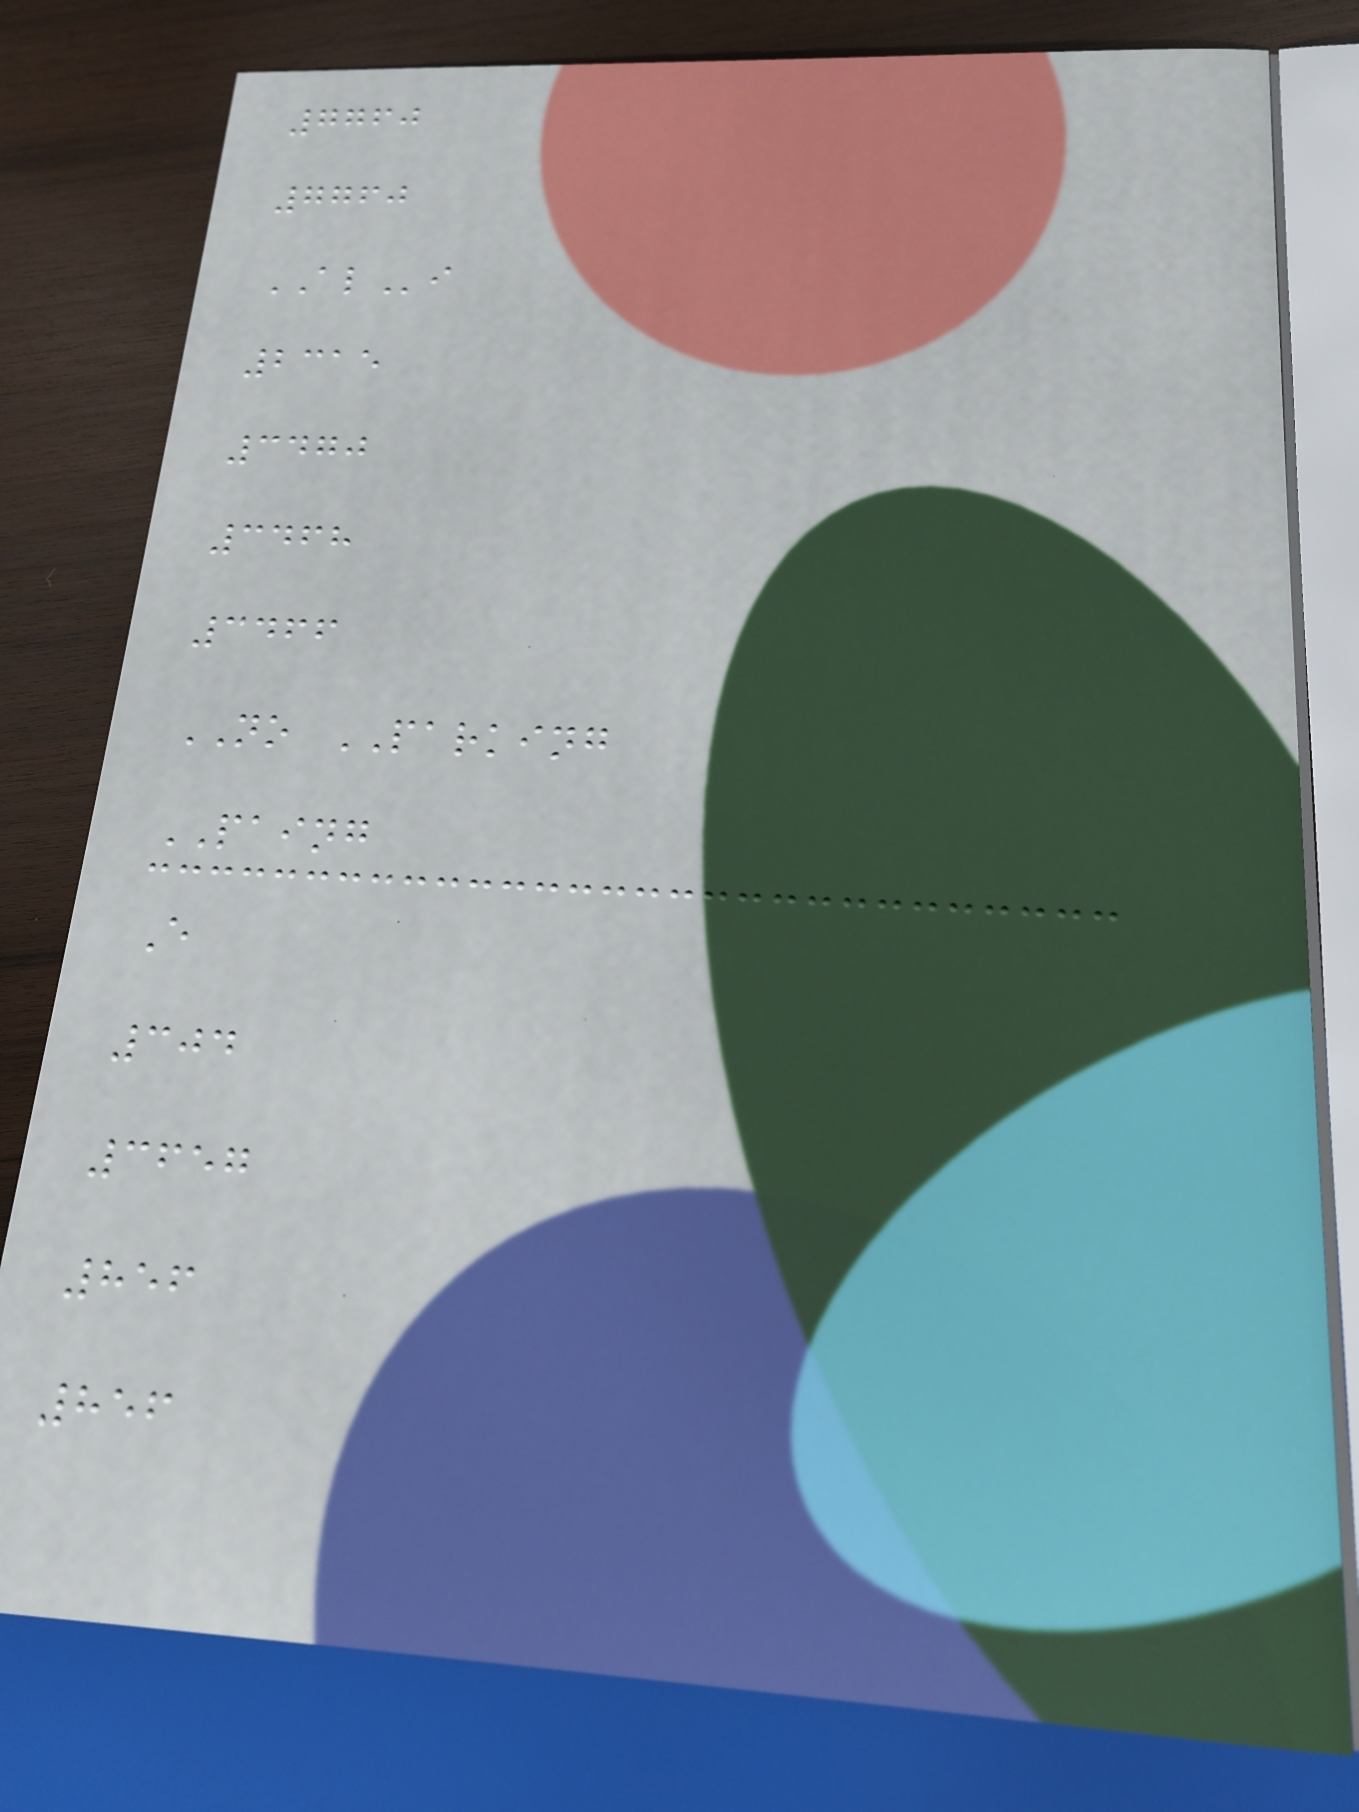7760
7760
ALi
2315
3470
3468
3466
NO PARKING
PAING
E
304
3657
856
856
